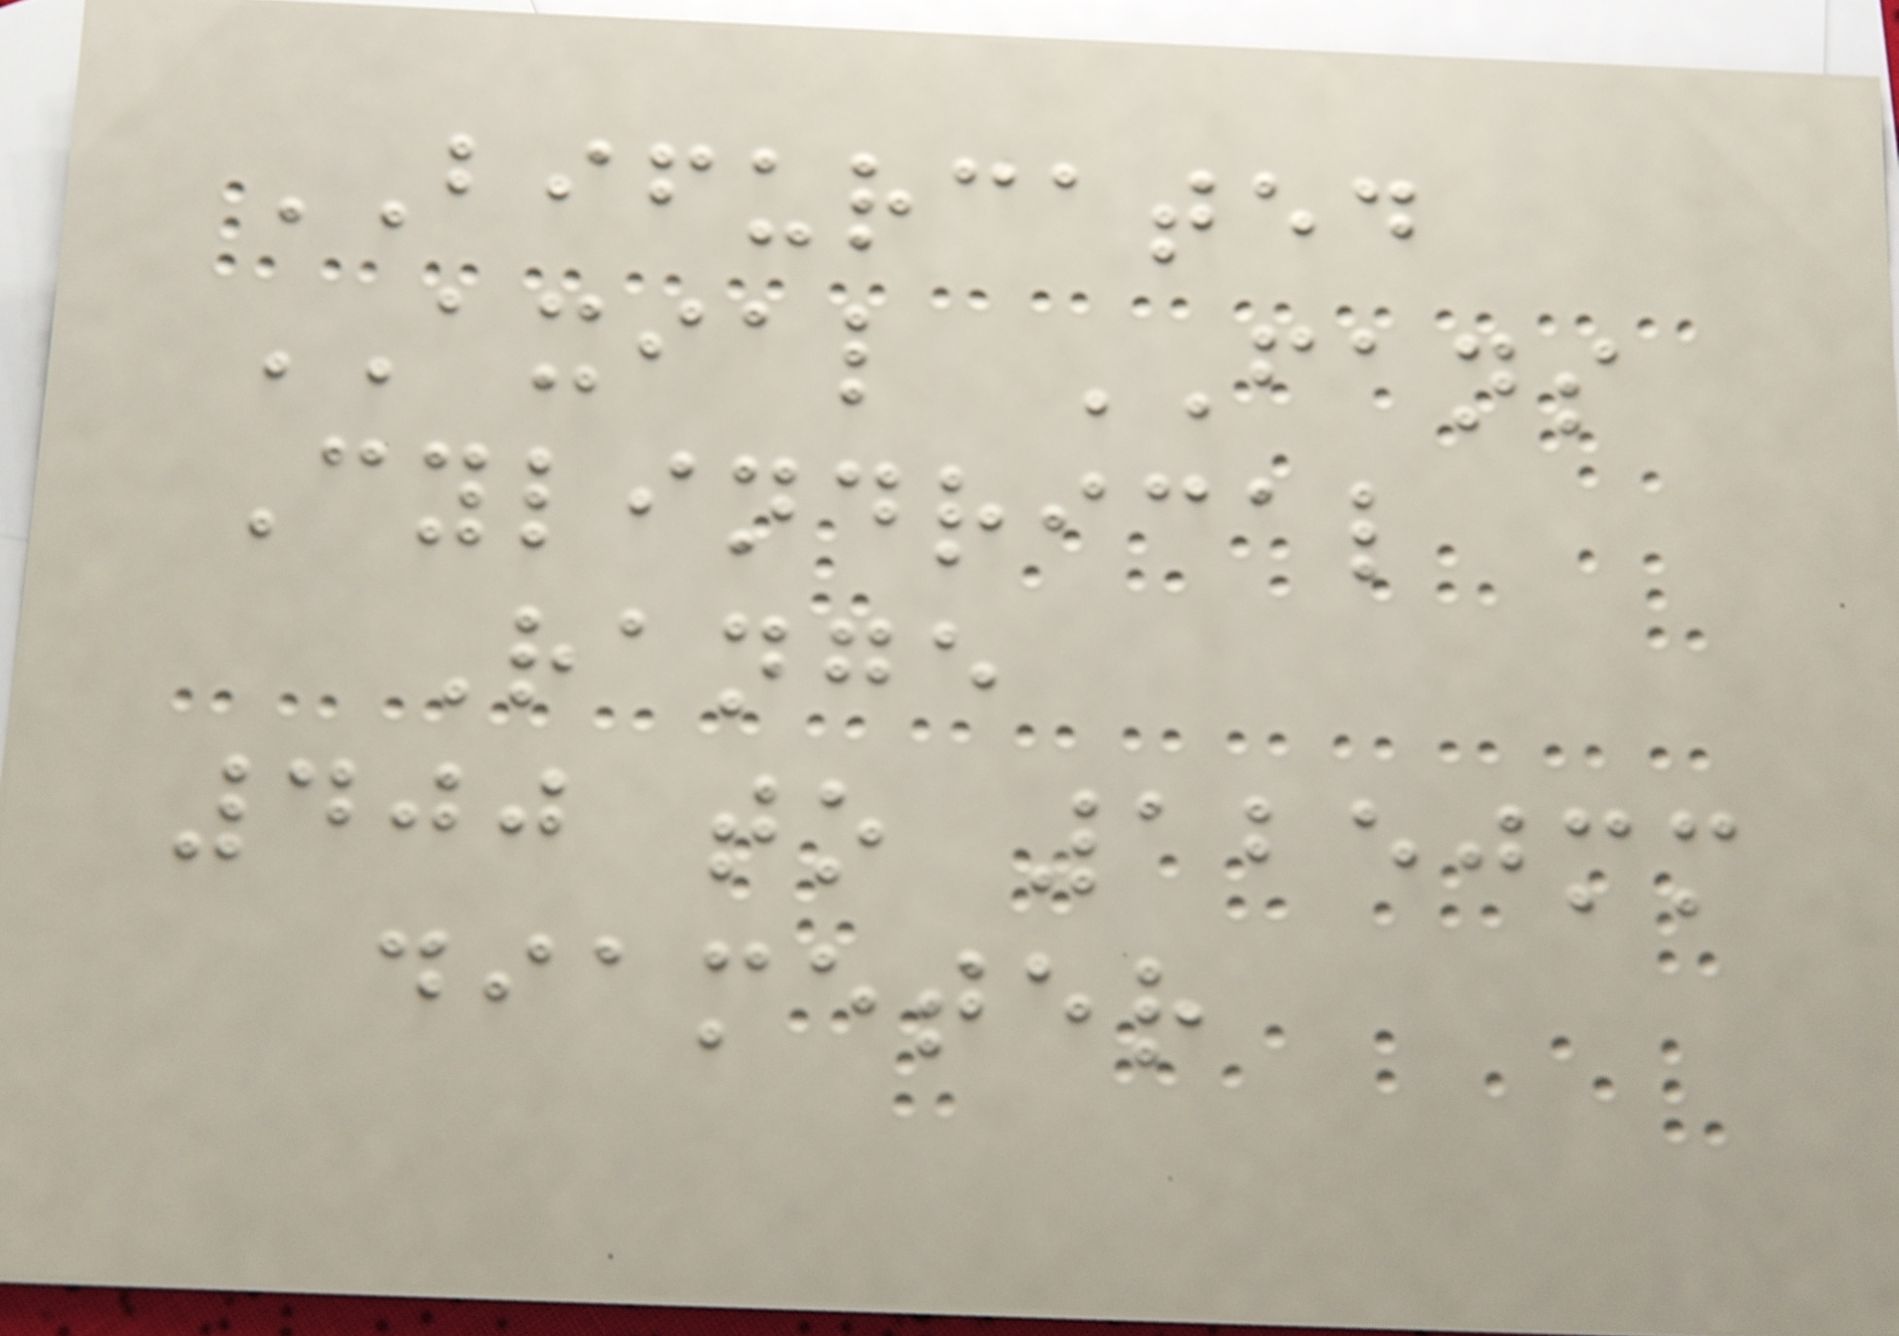BIFURCATED
AXIAL FANS
Cylindrical
Range
400 to 1250mm
diameter
